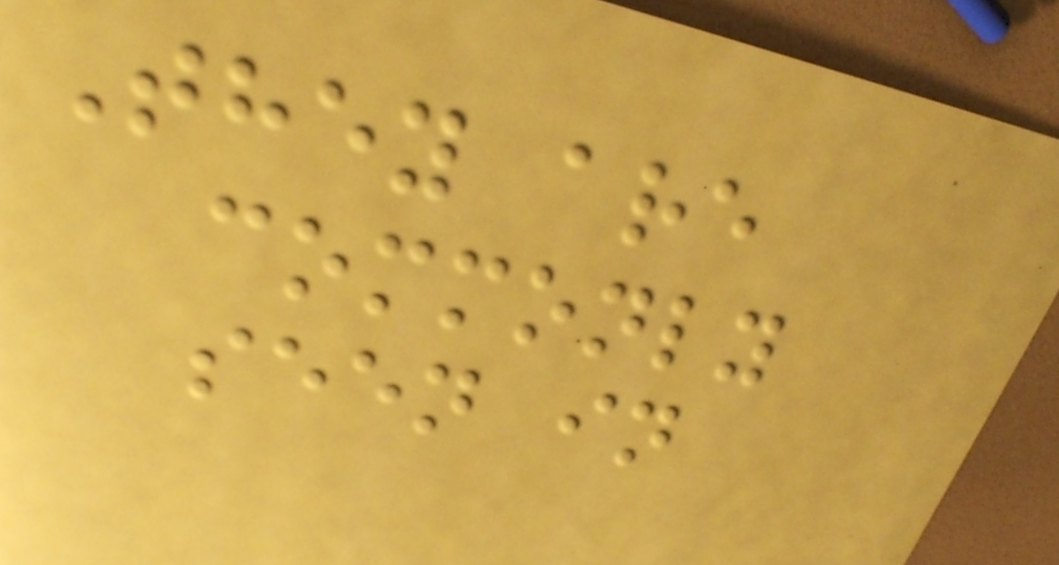They are
commonly
seen in
